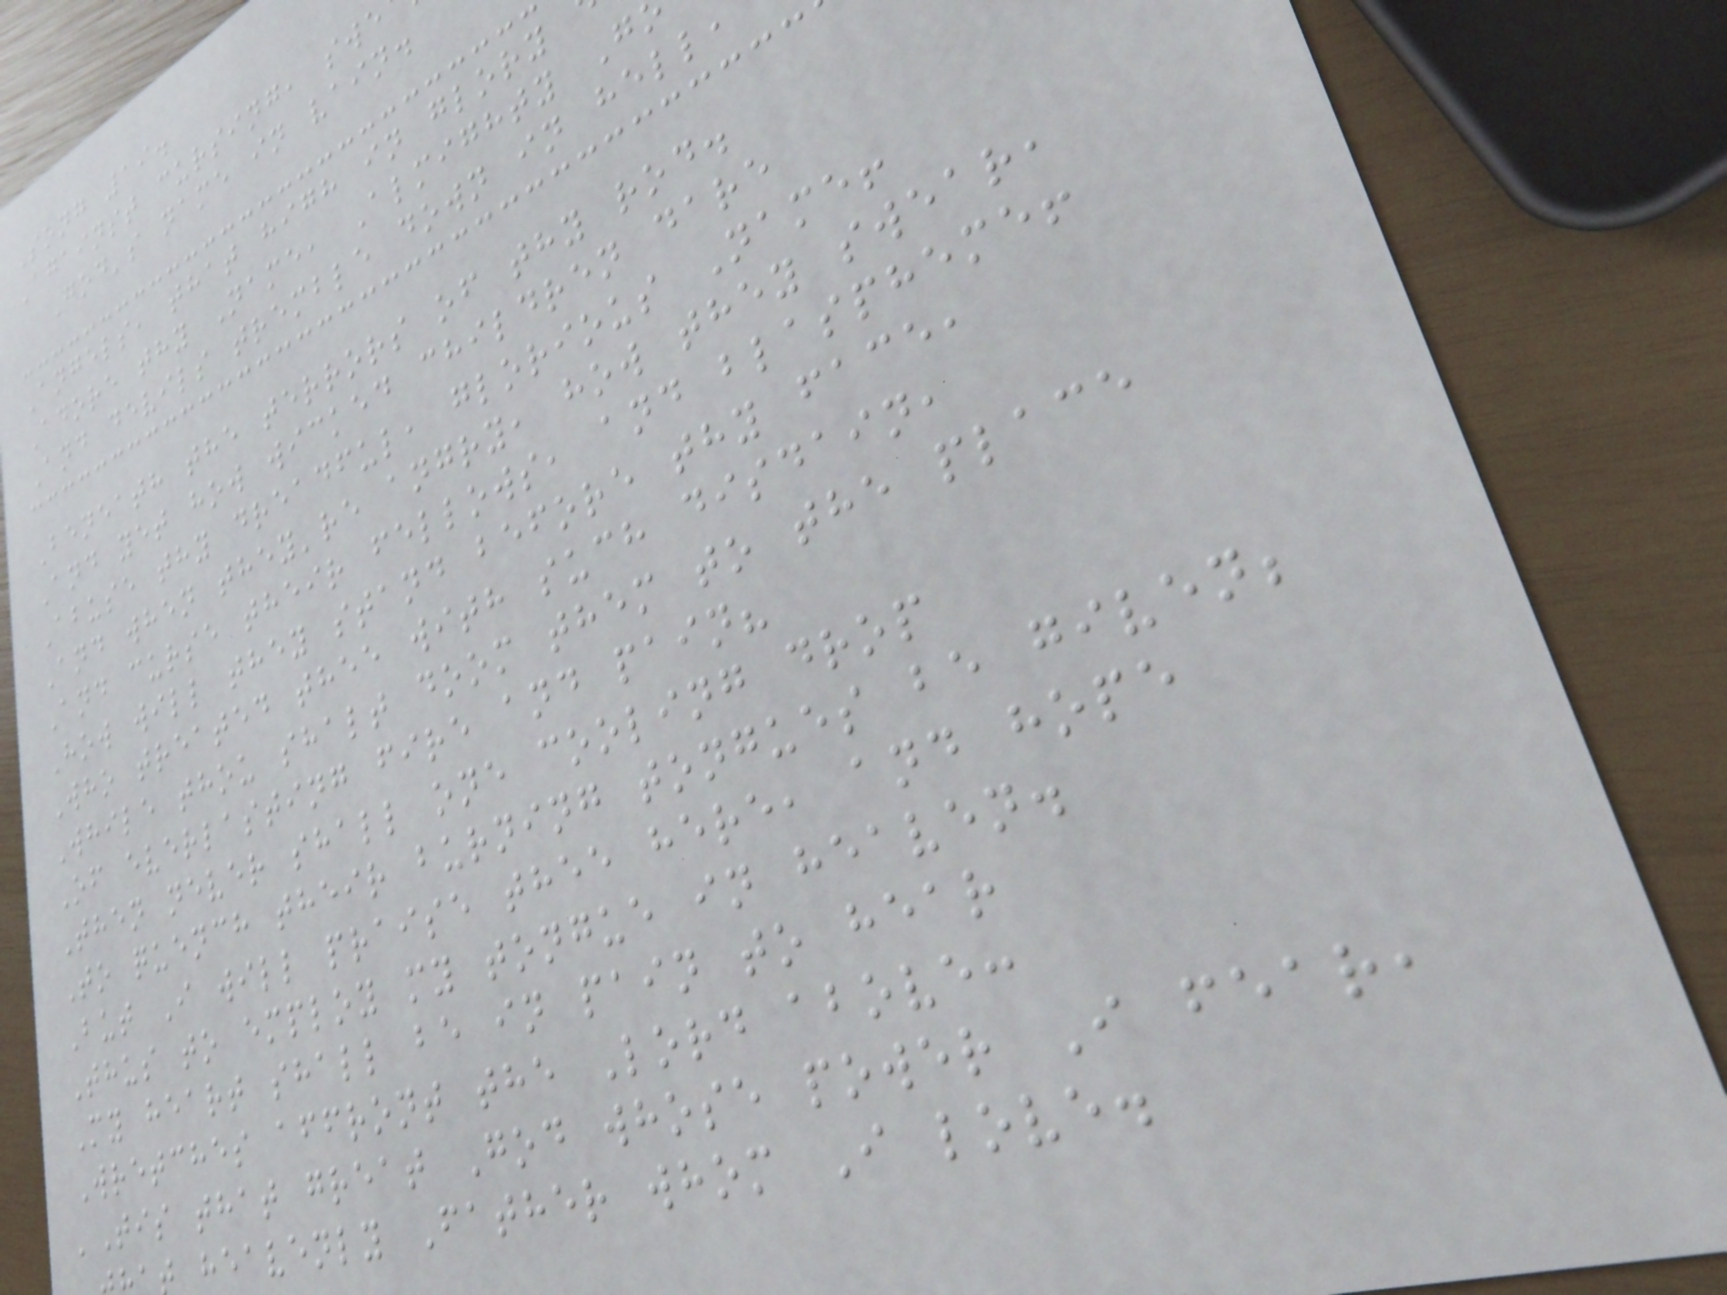Song 19.
Against cursing, swe
God's name in vain.
Angels, that high in glory
Adore thy Name, Almighty G
And devils tremble down in hell,
Beneath the terrors of thy rod.
And yet how wicked children dare
Abuse thy dreadful, glorious Name!
And when they're angry, how they swear,
And curse their fellows, and blaspheme!
How will they stand before thy face,
Who treated thee with such disdain,
While thou shalt doom them to the place
Of everlasting fire and pain?
Then never shall one cooling drop
To quench their burning tongues be given;
But I will praise thee here, and hope
Thus to employ my tongue in heaven.
My heart shall be in pain to hear
Wretches affront the Lord above:
'Tis that great God whose power I fear,
t heavenly Father whom I love.
